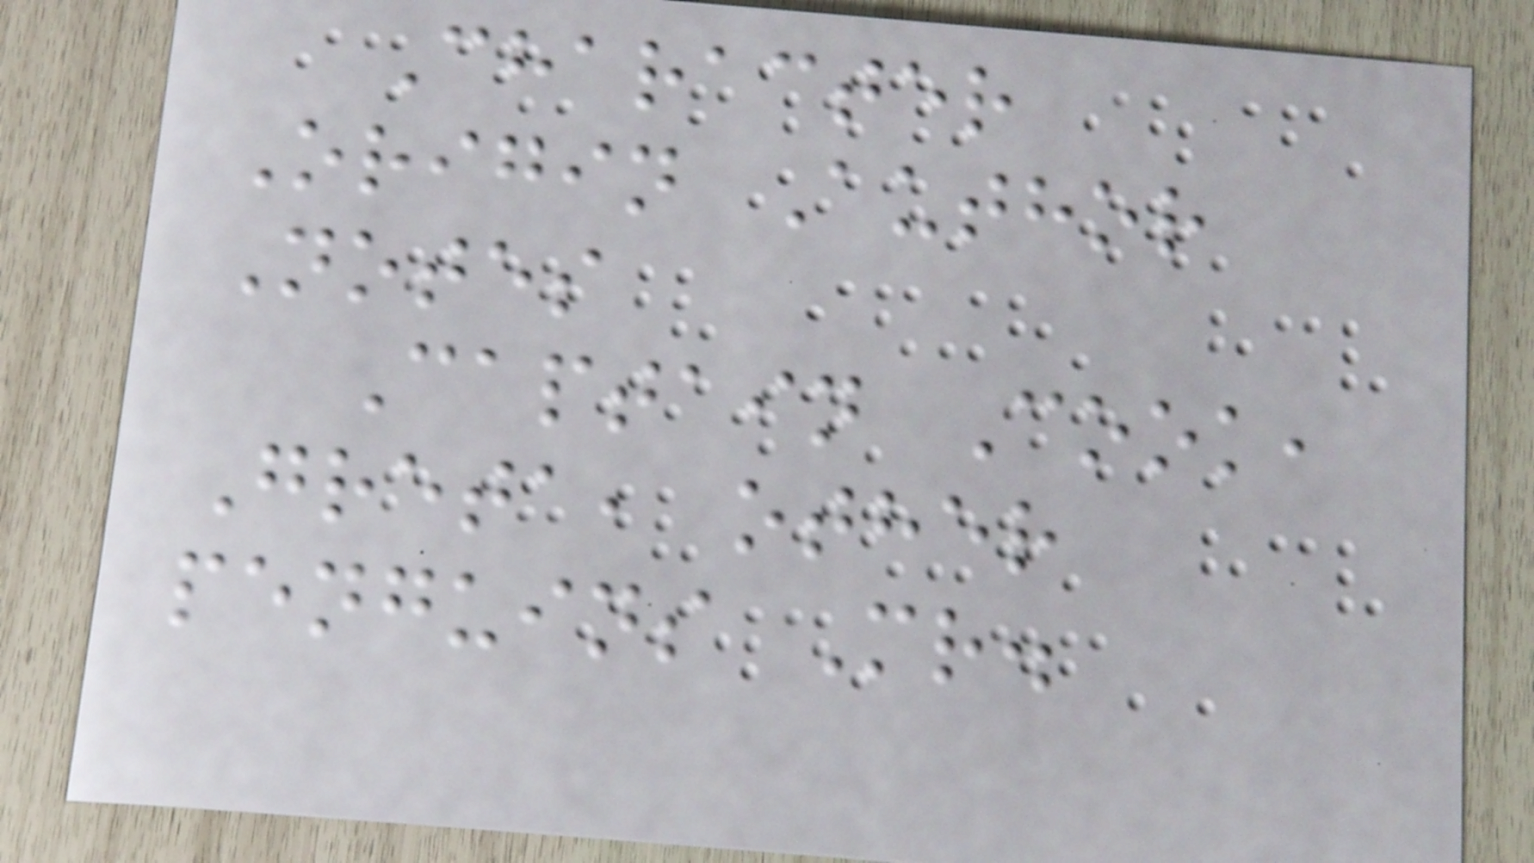Character
Origin Author
Notes
Captain Cook,
Greta, other
penguins Mr.
